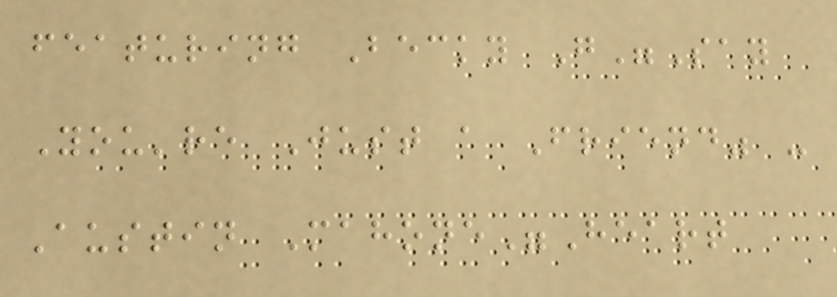featuring Becky G"Say
You're Just a Friend" -
Austin Mahone"Heart
